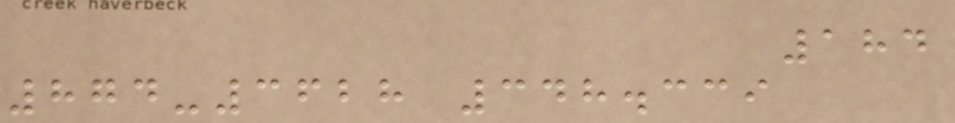184
874-3628 348.339
